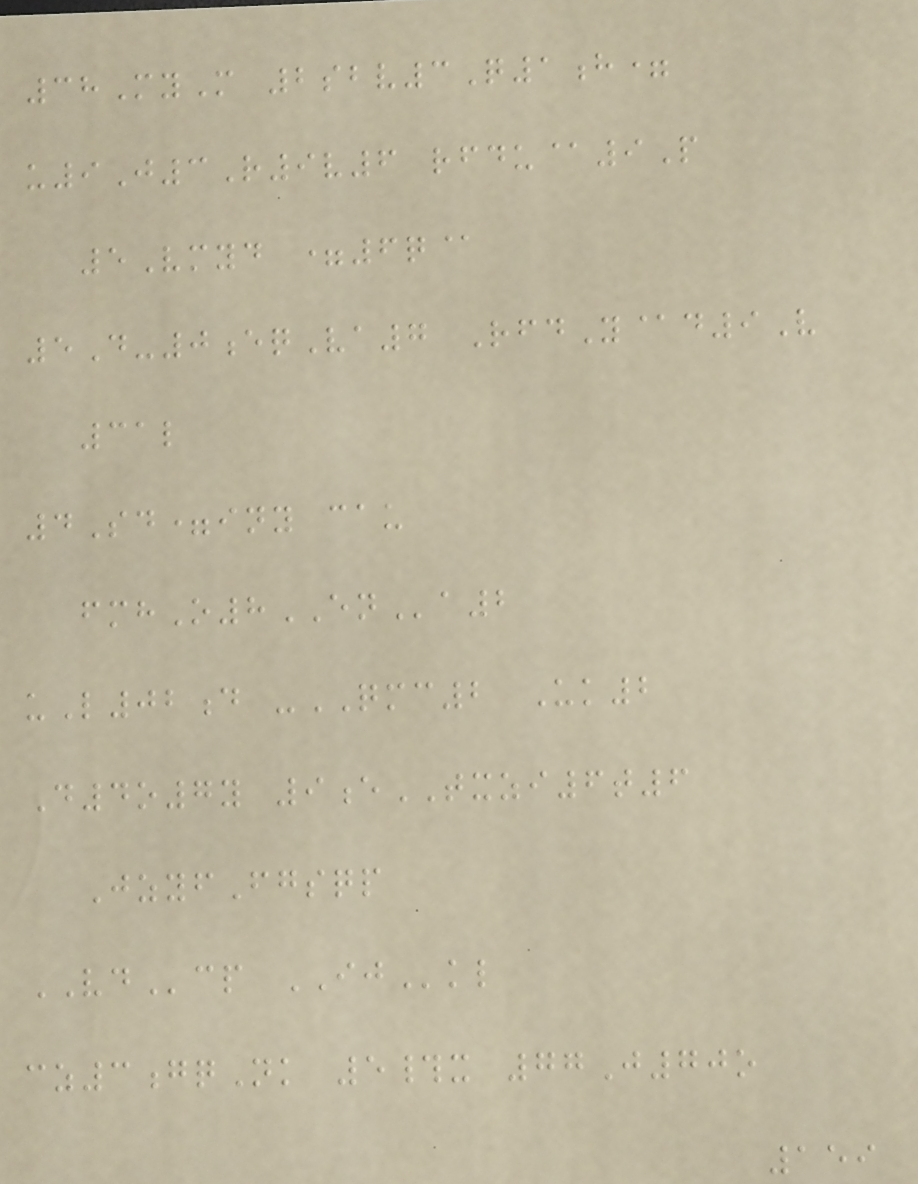38MyM 2sbv3Q1h=
u9J3R9v6 rfdu@9P
5Vmyd =6q@
5D-0eqVa7 RfdY@d9V
31l
4Sd=iny cau
fmhO8ENa2
uL02d -QMC2 Uk2
D4o7y 9eTXZI6t6
JzyfFgsqp
VDcp IJkl
cz3gqNk 5#x 77J70o
159
